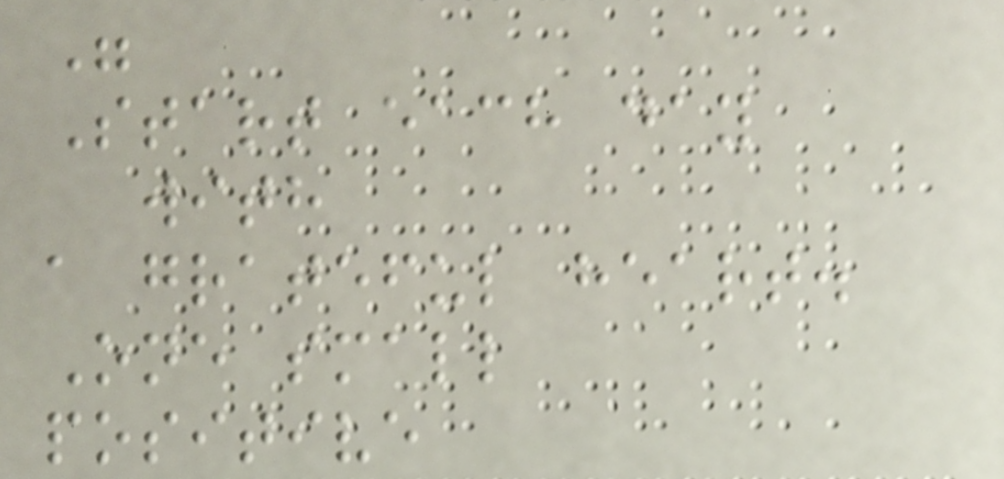"
Start each day
with
a grateful heart.
One small
positive
